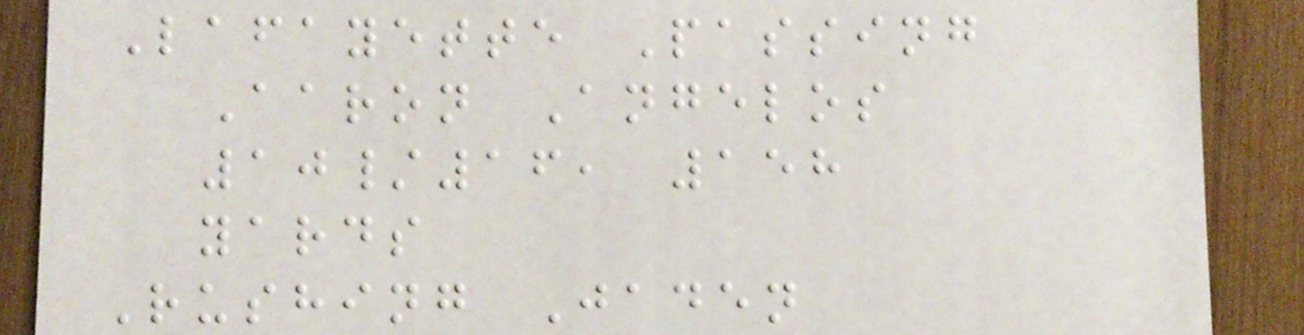Lafayette Passing
Aaron Angelos
10/16, 158
yards
Rushing Jaden
